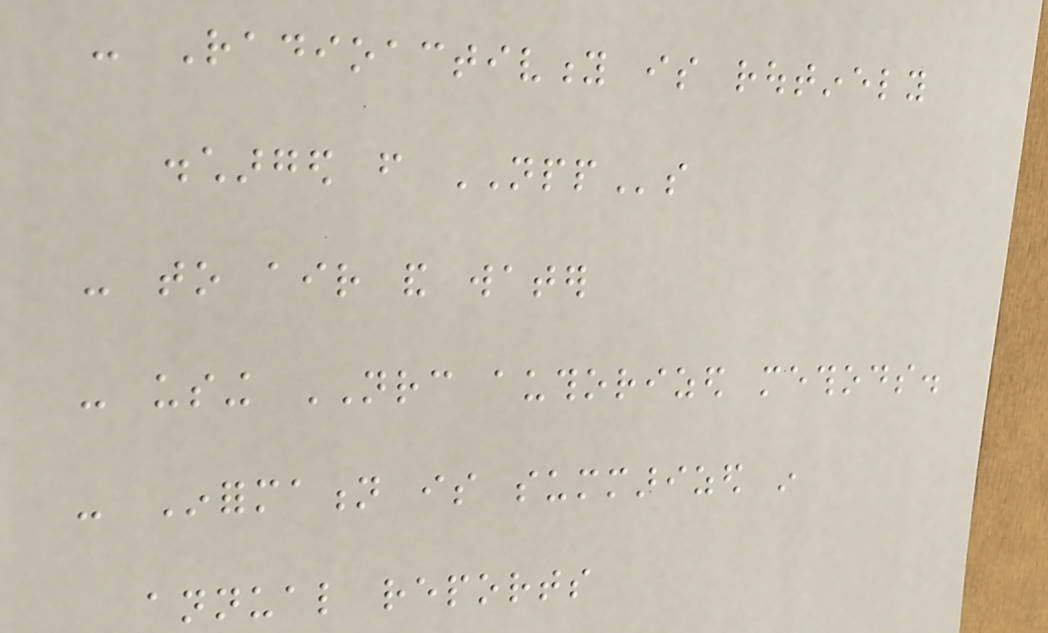- Radioactivity is routinely
discharged from NPPs
- to air and water
- using NRC authorized methods.
- Information is summarized in
annual reports
